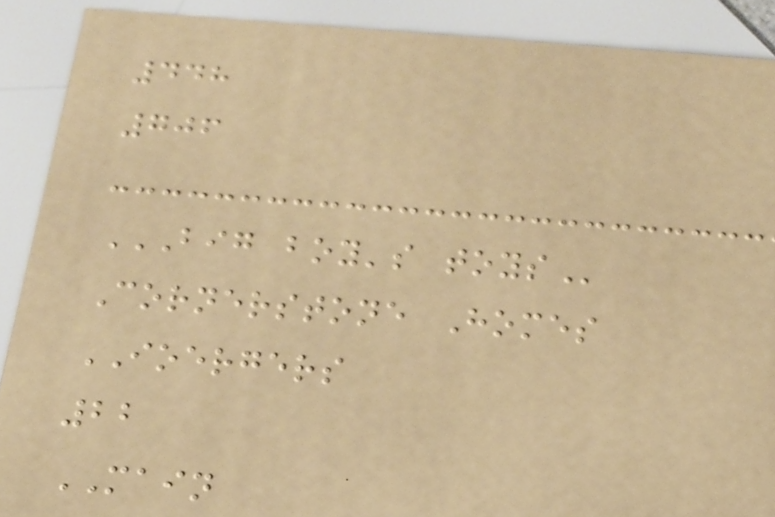448
706
BIG BOY'S TOYS
Cornerstone Homes
IOERGERS
22
MAIN
